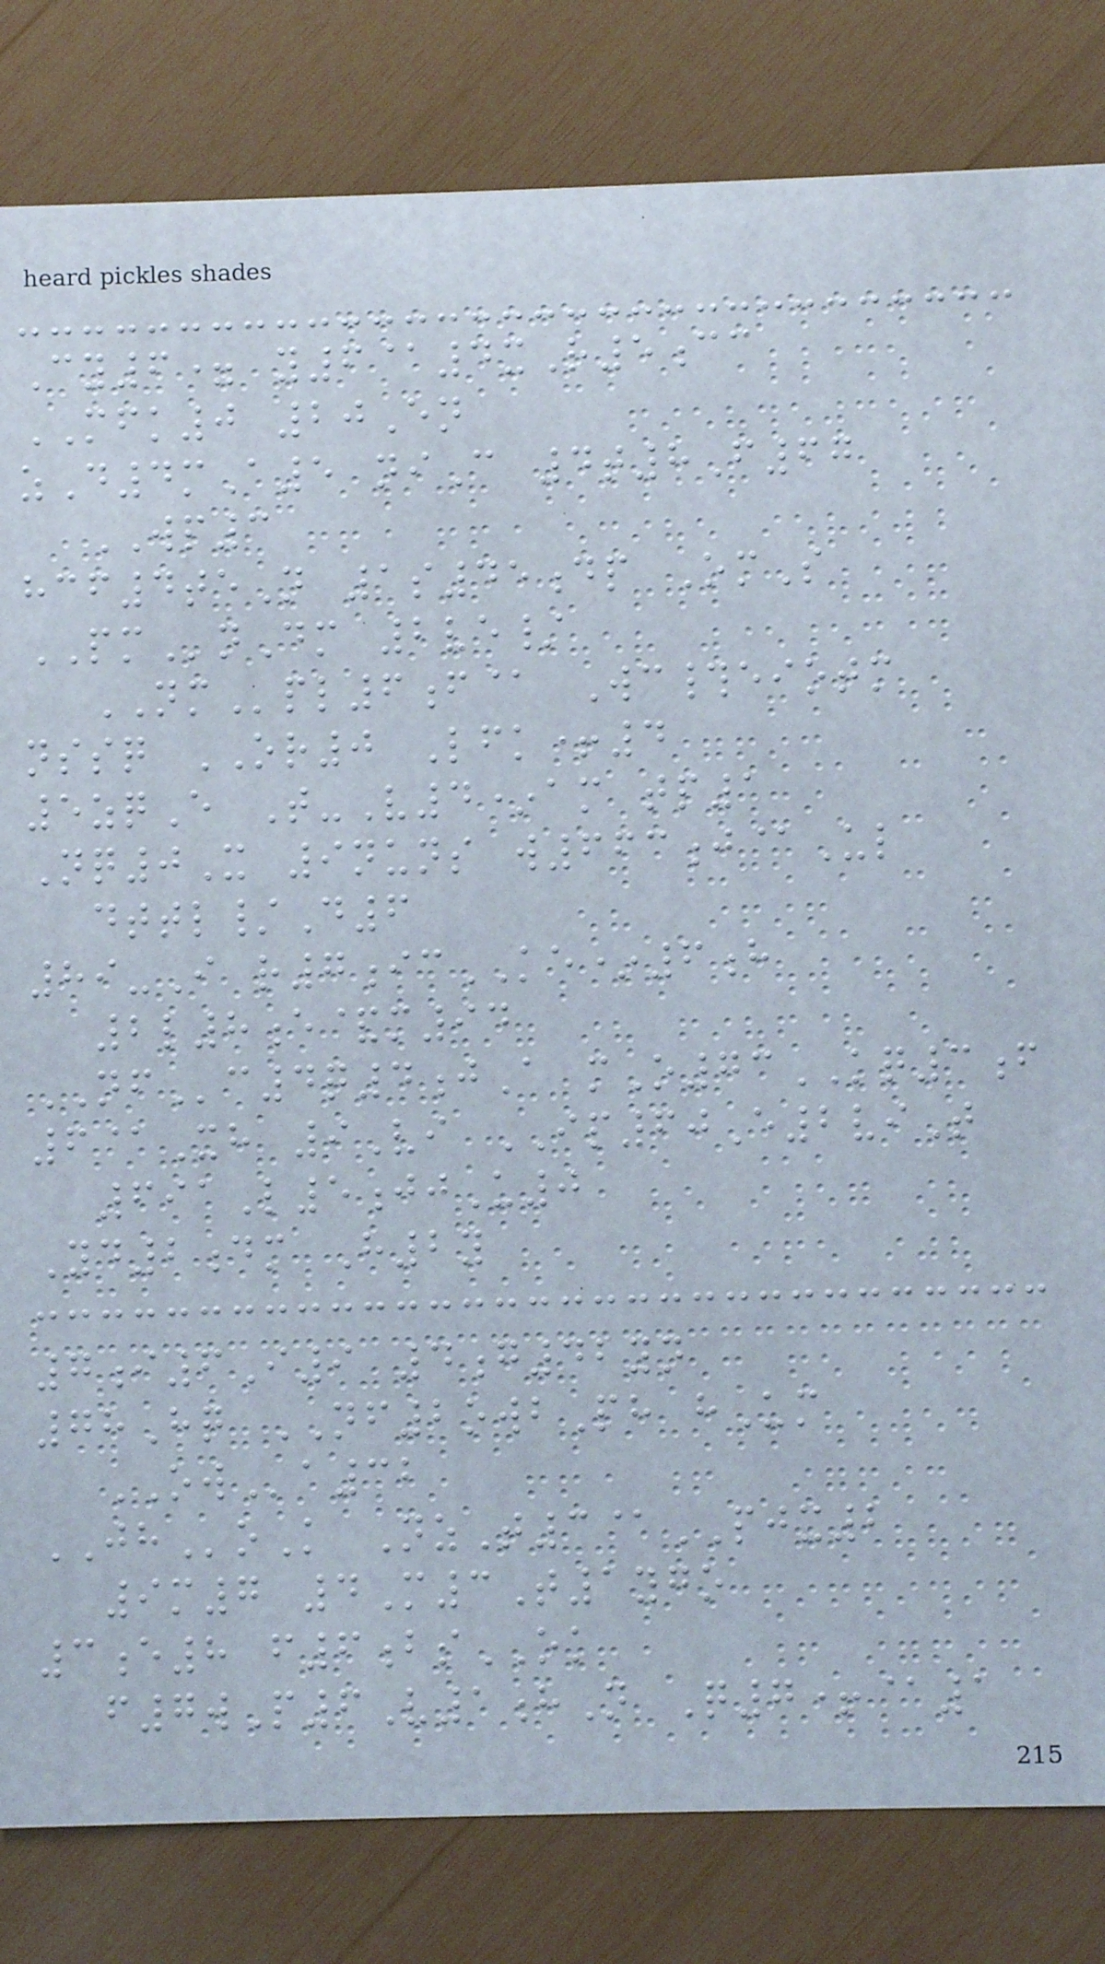Cy6= y6@4xR5cc
MFK0 20En
zD4mA5 niC 4t8F67
WP3
hcf4teN 1s45dp OmS
PMnDm 2ve/
NMpl6f@ Wc#eiotm
nssq OR0 Lfk+4
5zqE T-V4*am tp1
Nq0X 9nuns w663j@Ul
dttl/D6
89-I r7icKE*6h
2l8e&m94
NFc4q4jA mO73KQ3f
6@Xh 9Vi IP60E2viT
691L5jjU0
Yd2dm H2y
7i6I9 4g42yn
78Hq NF2owbPh hUm
OWa32
JHoK NzT3@PJX2
9m7 4M3T1ygo
3e8 f6bsOK
f7wP6V1hN Q7+@1
